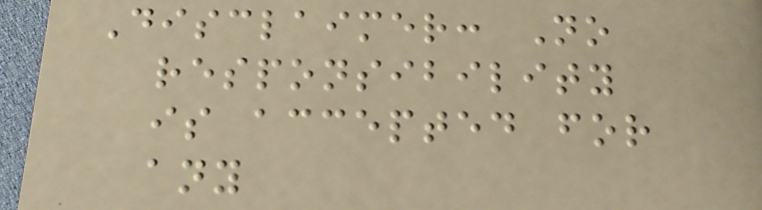Disclaimer: No
responsibility
is accepted for
any
